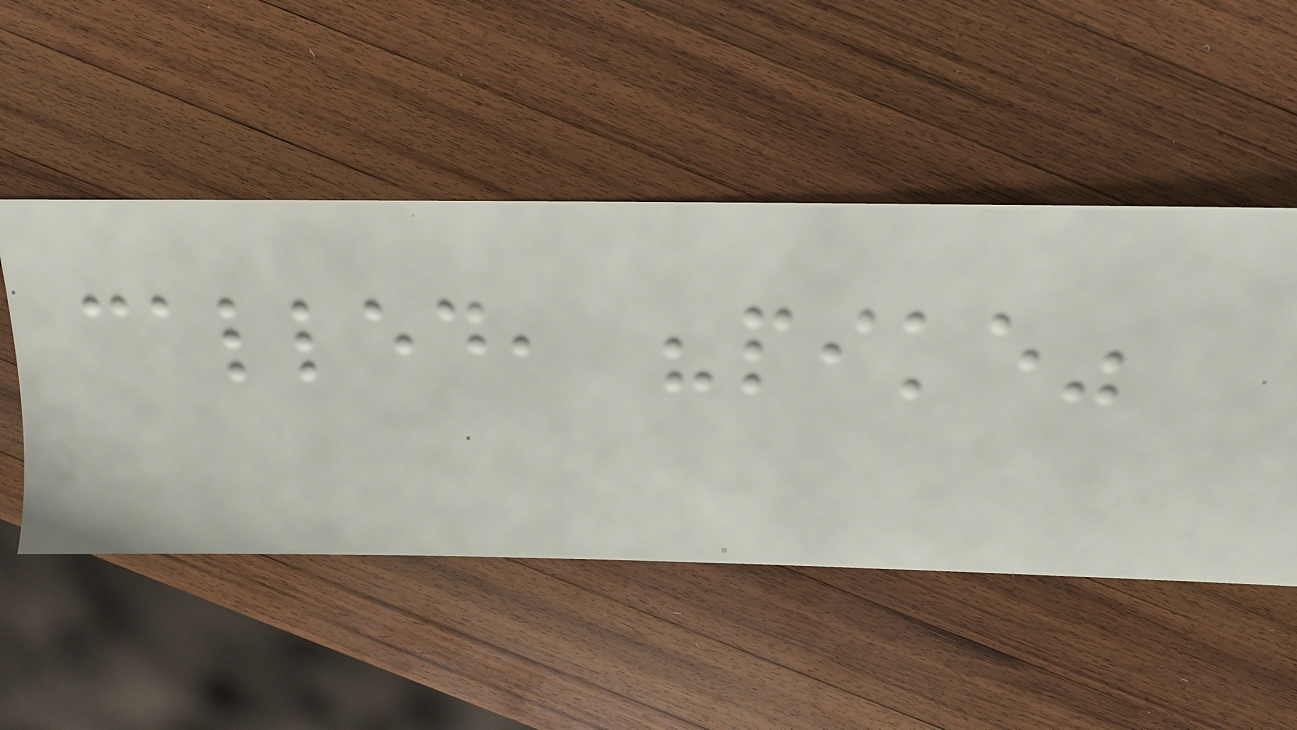called, "pike"
